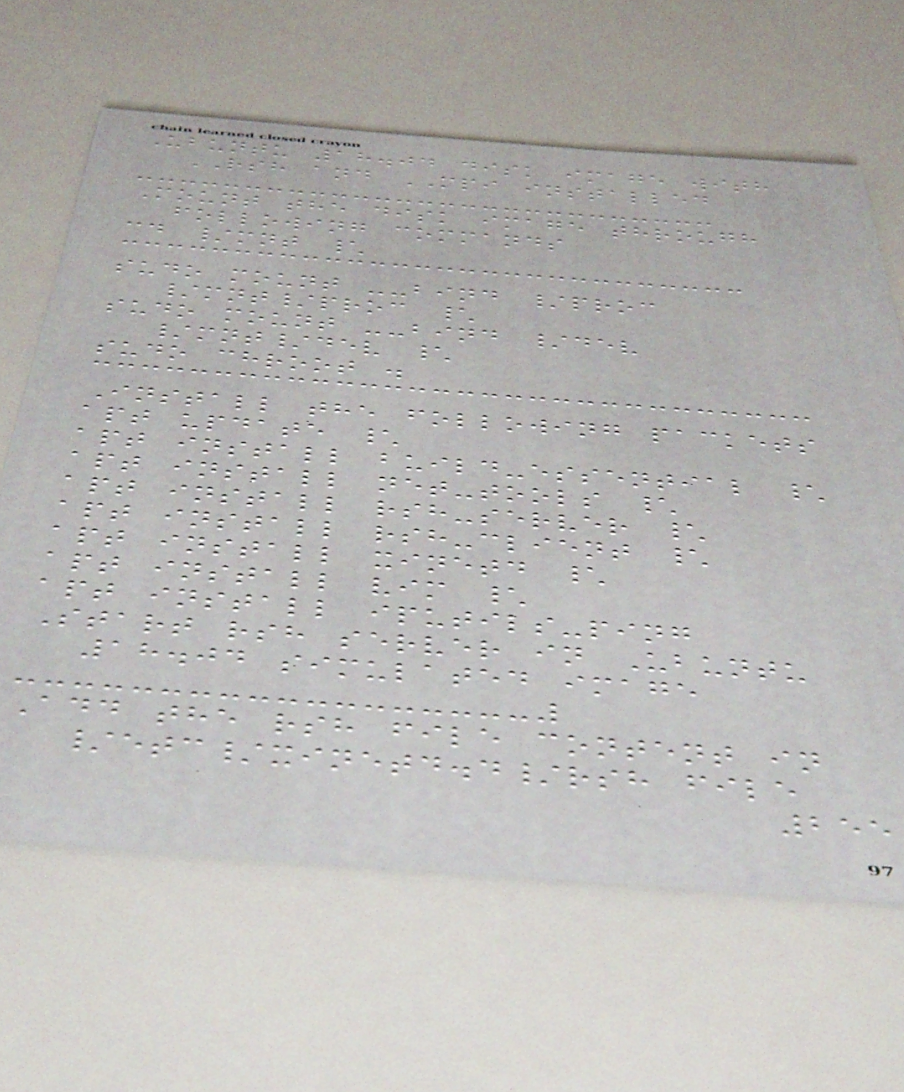Ubuntu 18.04 disk image with
RSH and MPI installed
Mount the disk image through
following commands
cd /mnt \
sudo mount --bind /proc
/mnt/proc \
sudo mount --bind /dev
/mnt/dev \
sudo chroot .
Install the following packets
apt update \
apt install build-essential \
apt install net-tools \
apt install rsh-server \
apt install rsh-client \
apt install xinetd \
apt install vim \
apt install iputils-ping
Start rsh server in Ubuntu
18.04 simulated image
Add the rsh file content in
/etc/xinetd.d/rsh file
255
